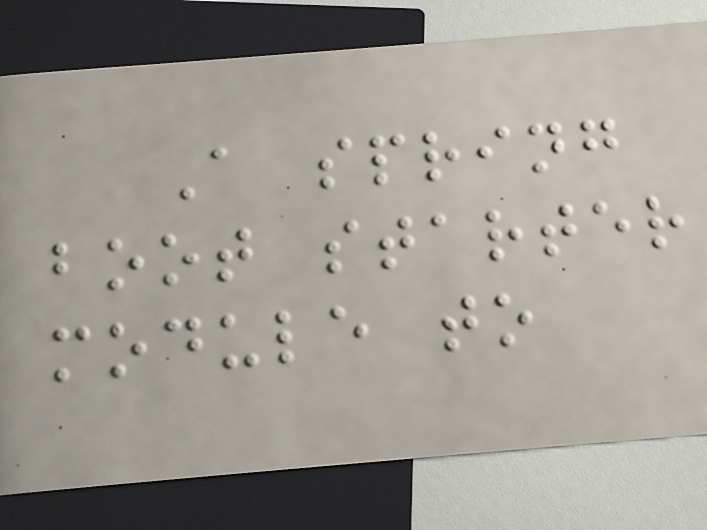A spring
boot starter
module to
